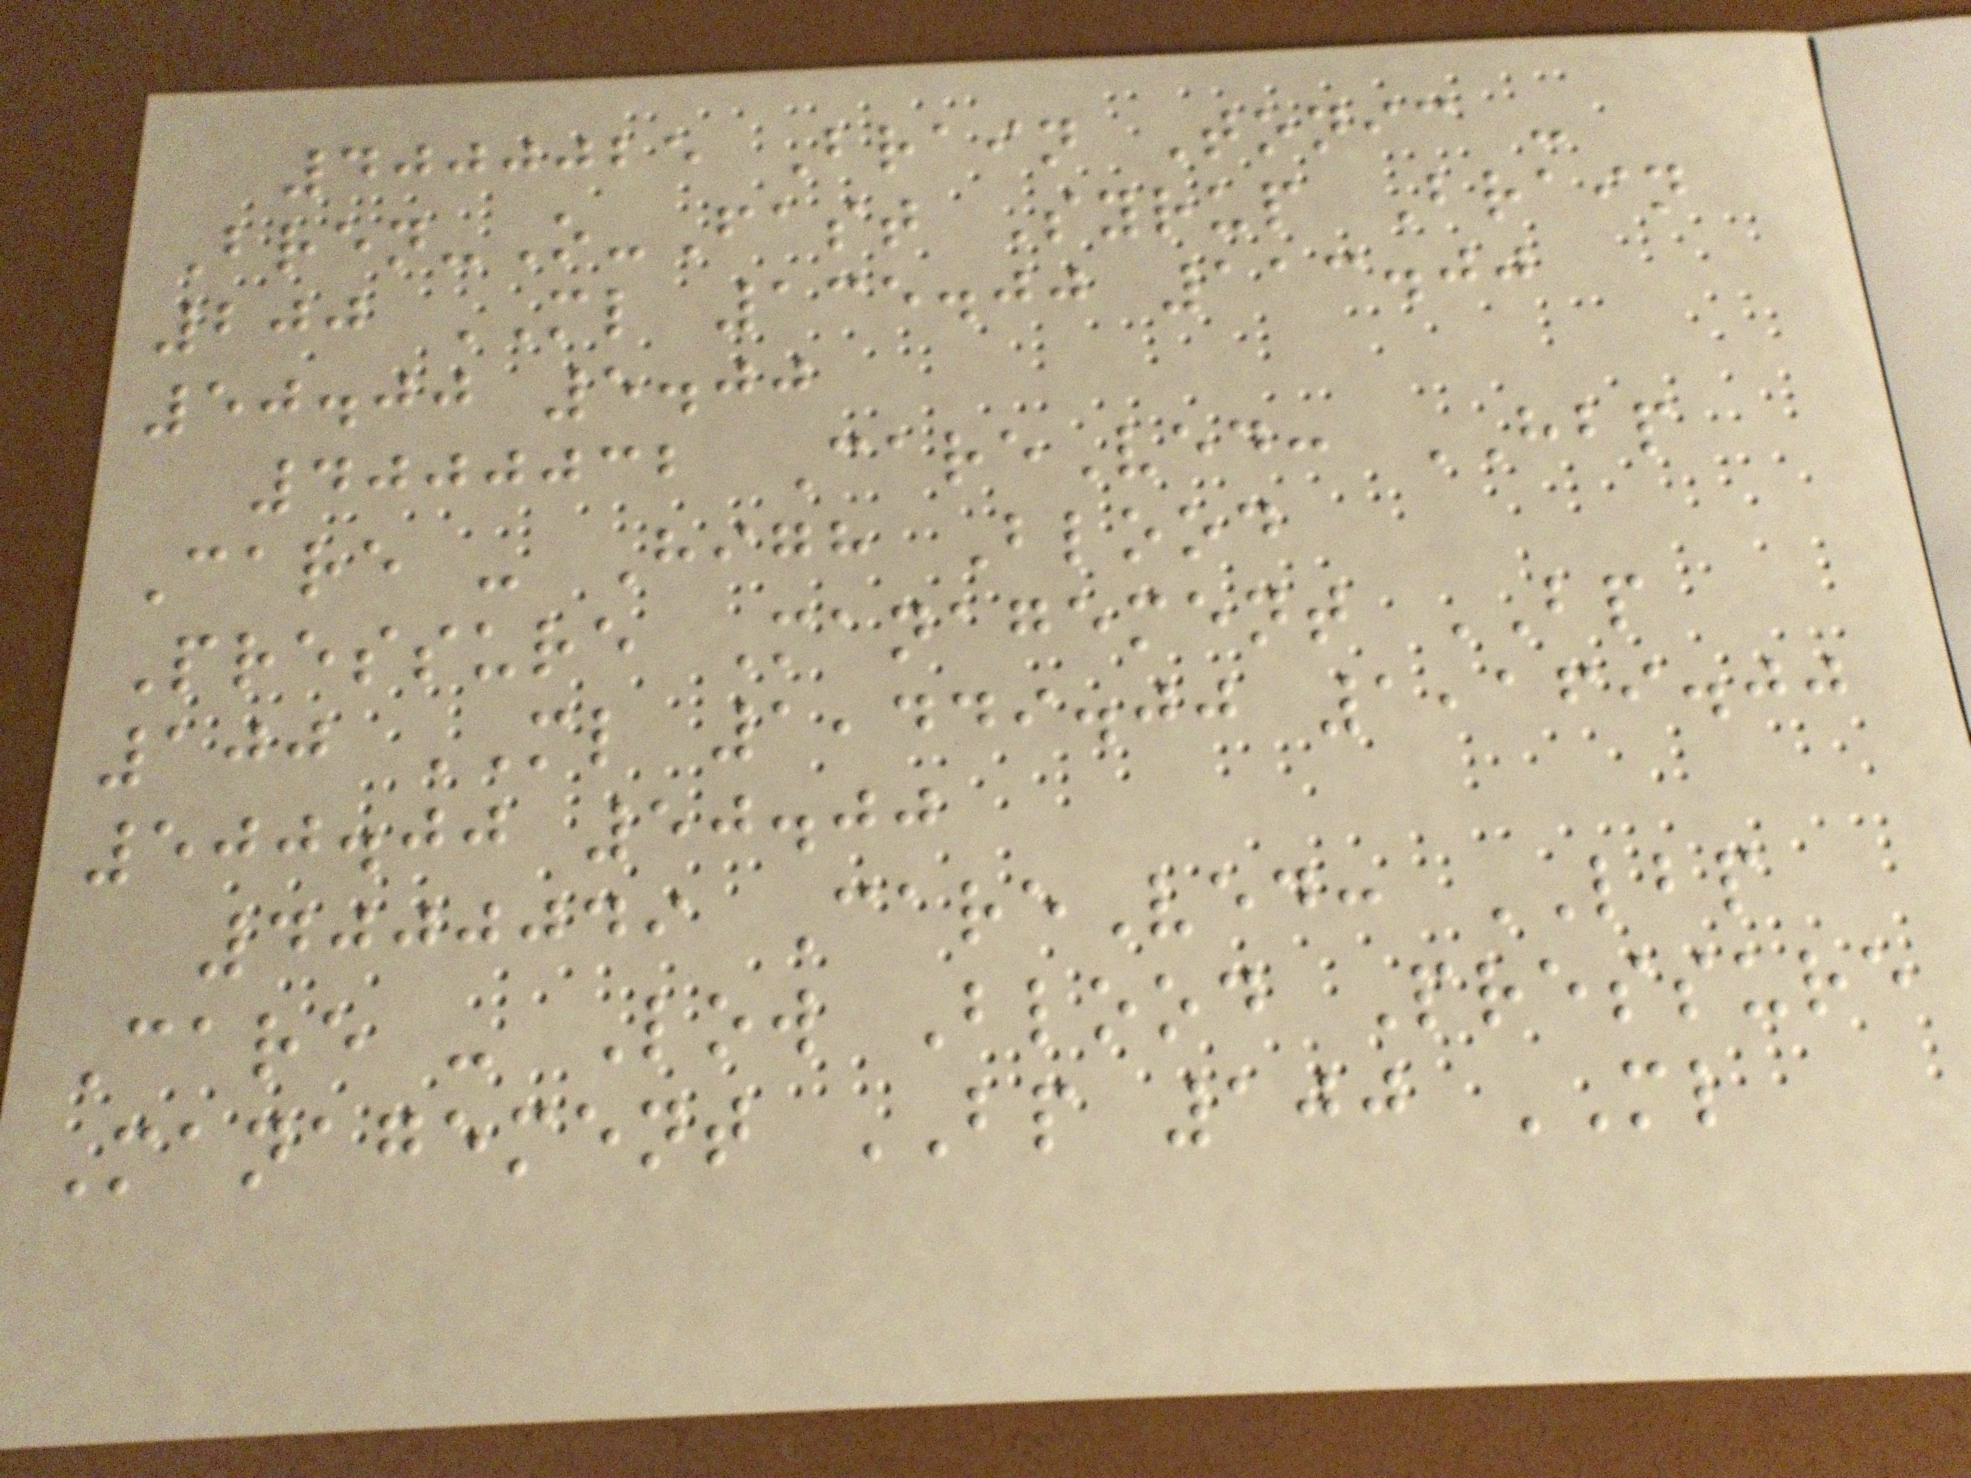4000025 Brain Tonic -
Bren-O-Fast Syrup Brain
200 ML 135.00 113.00
50.00 5.00
4000032 CareVed: HBP
Care - High Blood
Pressure Management BP
100 ML 1,449.00 1,169.00
500.00 50.00
4000049 CareVed: LBP
Care - Low Blood Pressure
Management BP 100 ML
